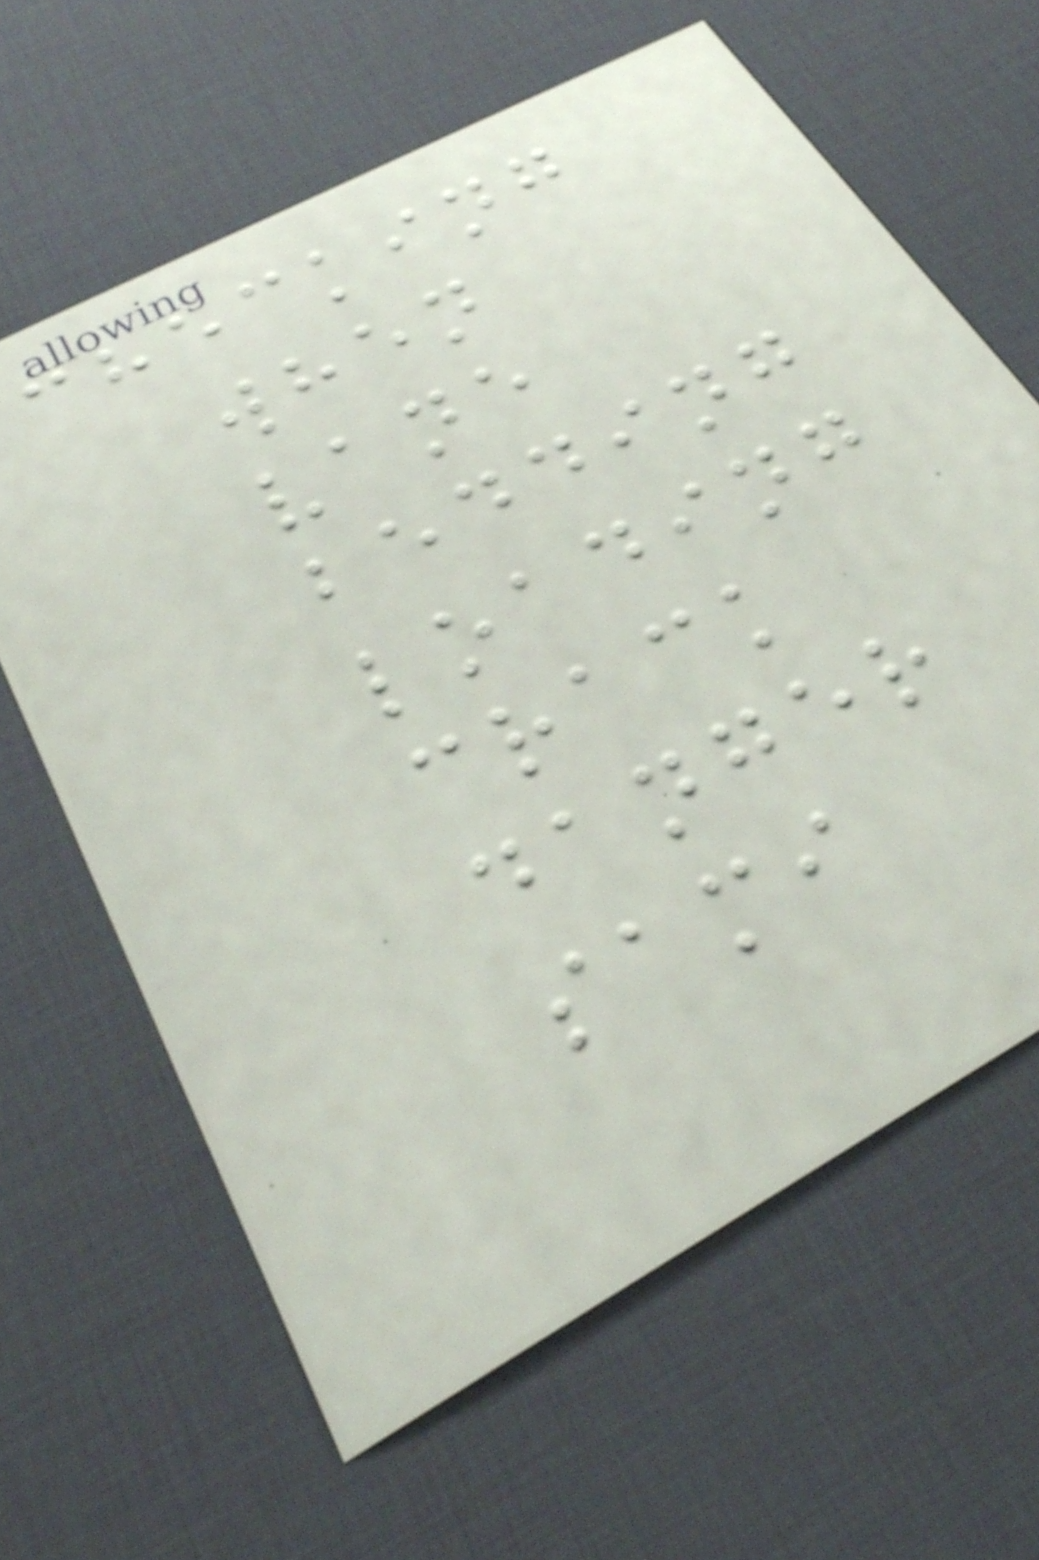checking
when
vane
bedding
loading
crack
danger
sami
